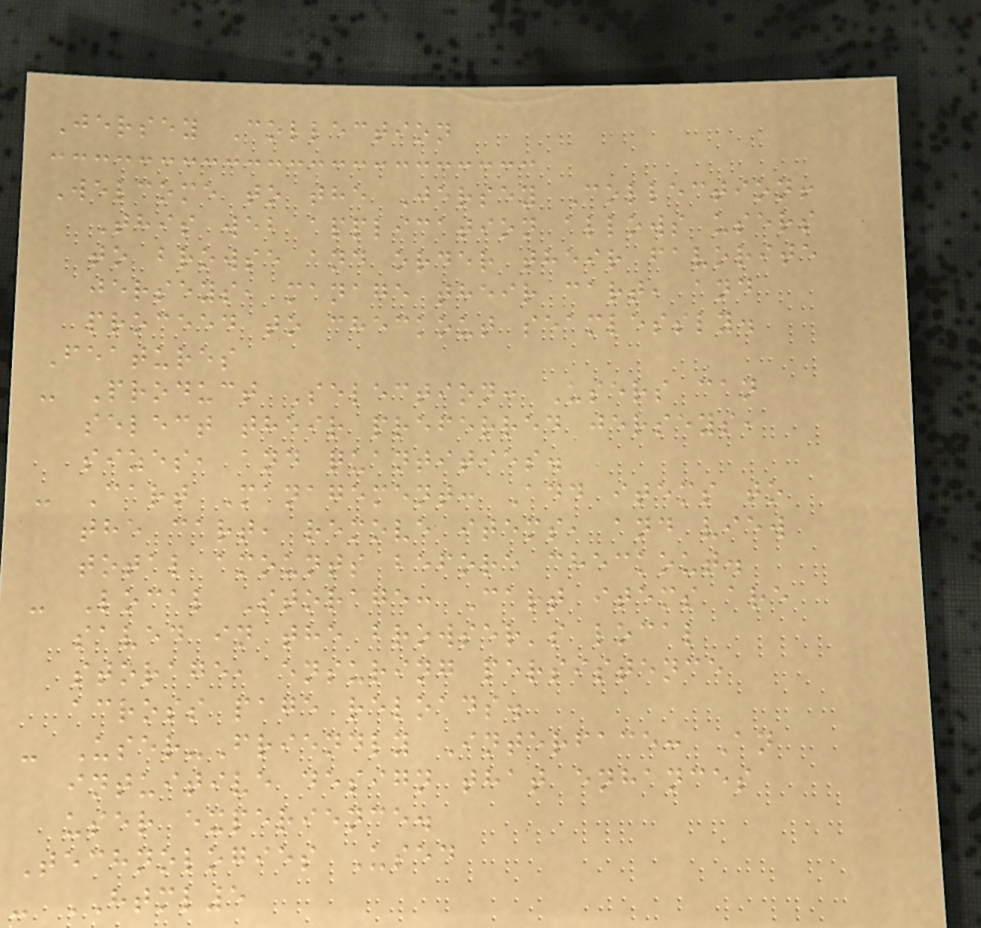Jersey Collection
Welcome to the Jersey Collection!
This web application allows users
to browse and order their favorite
jerseys, manage their cart, and
proceed to checkout seamlessly.
Features
- Product Selection: Users can
select their preferred jerseys,
sizes, and quantities.
- Cart Management: Add items to
the cart, remove items, and view
total amounts before checkout.
- Local Storage: Cart items are
saved in the browser's local
storage, ensuring persistence
across page reloads.
- User-Friendly Interface: An
intuitive design that enhances
user experience.
Technologies Used
- HTML5
